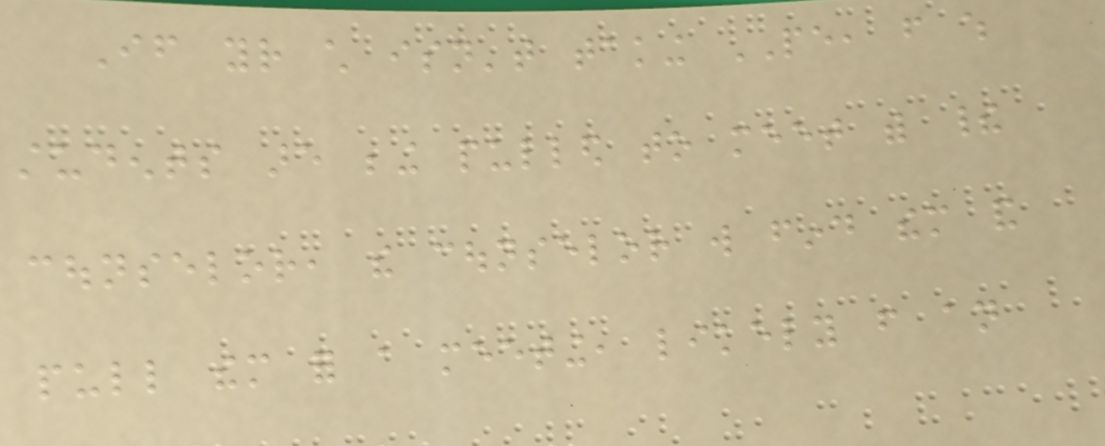If your child isn't taking PE, from which
students are being pulled to meet with their
counselor, the counselor will find them and
pull them for a meeting, likely from an
